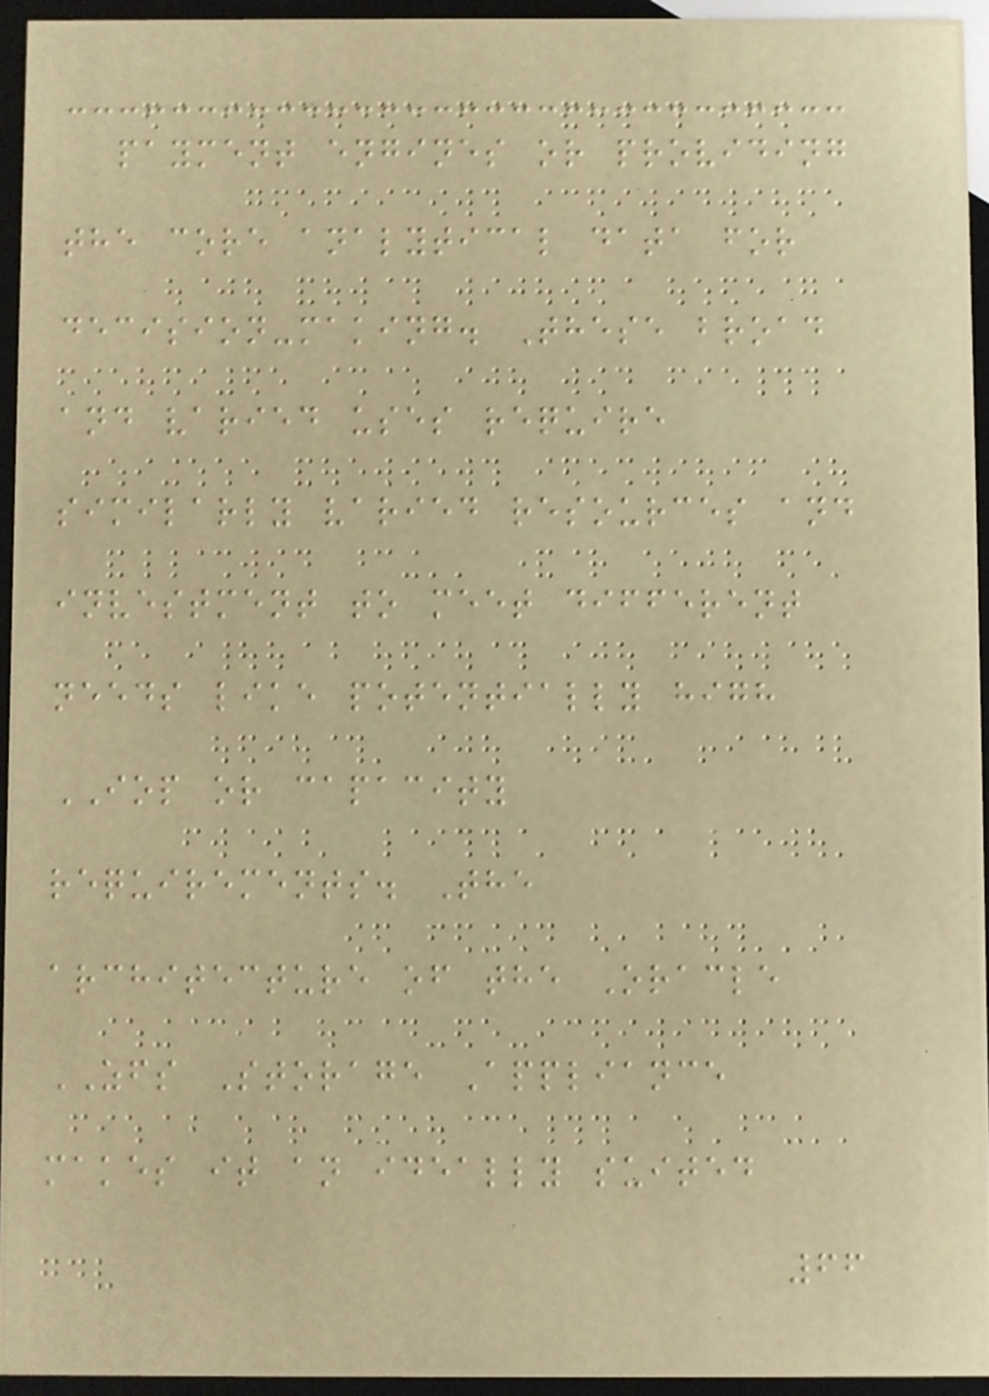payment engines or providing
the core analytical data for
decision-making. These broad
and varied uses require
similarly varied resources and
investment to meet different
needs like potentially high
IOP or capacity
requirements. The
architecture of the Oracle
ZFS Storage Appliance
makes it an ideally suited
66
